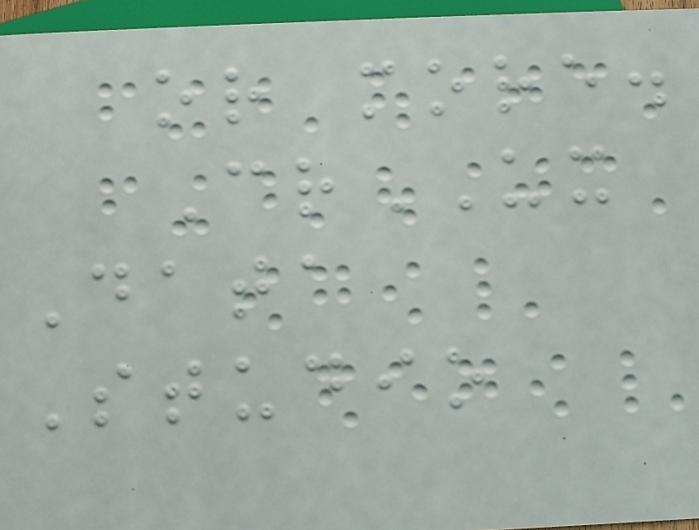or more.
CrUX
Data
Studio
